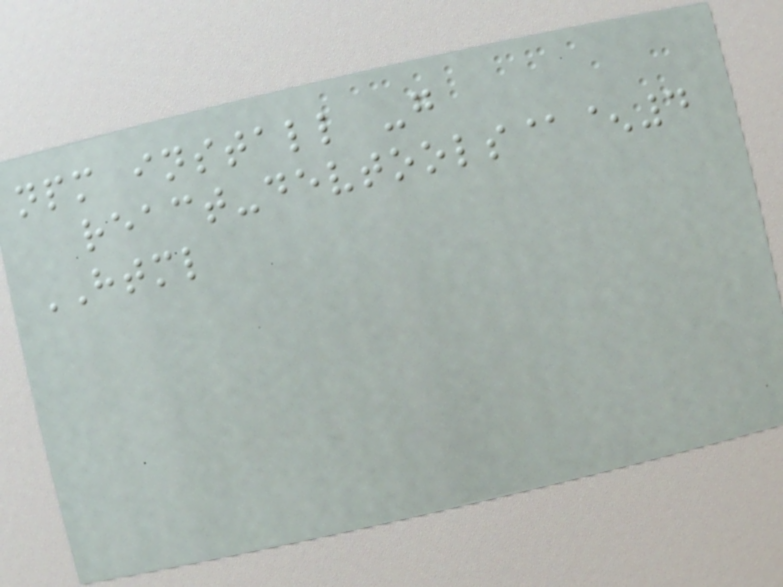npm install -g
react-devtools@^4
HTML
